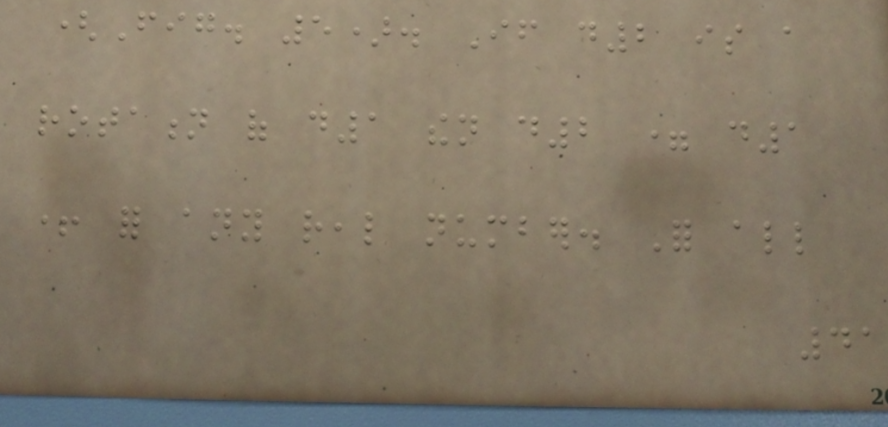(Fig. 5). If d2 is a
rotation of d1 then d2 = d1
+ for any real number. For all
41
